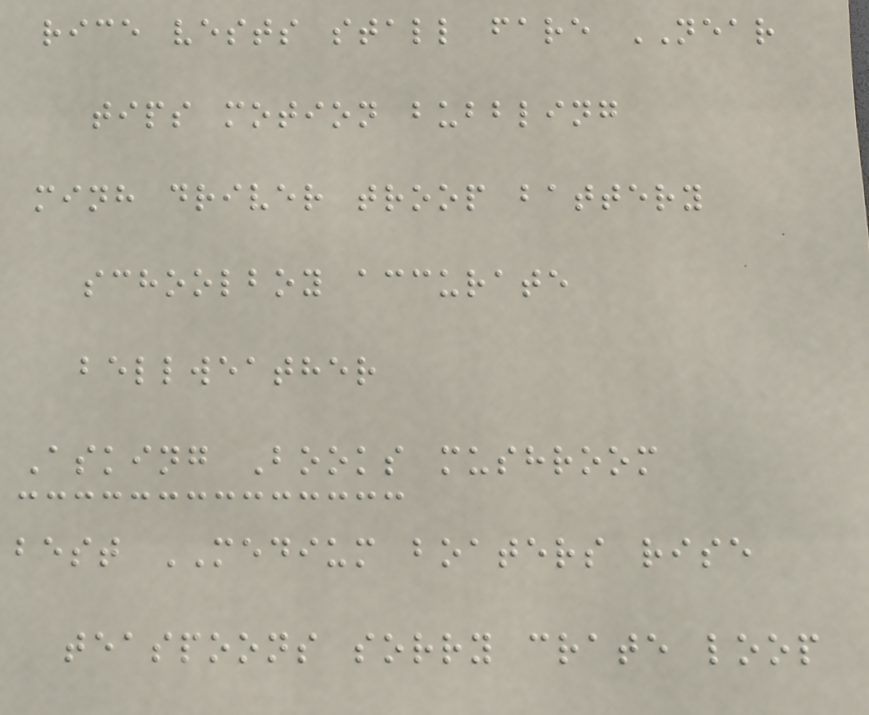rice vests stall fare NEAR
tips motion bubbling
minh driver troop battery
schoolboy accurate
bellweather
Asking Books mushroom
best MEDIUM boaters rise
teaspoons sorry crate loop
